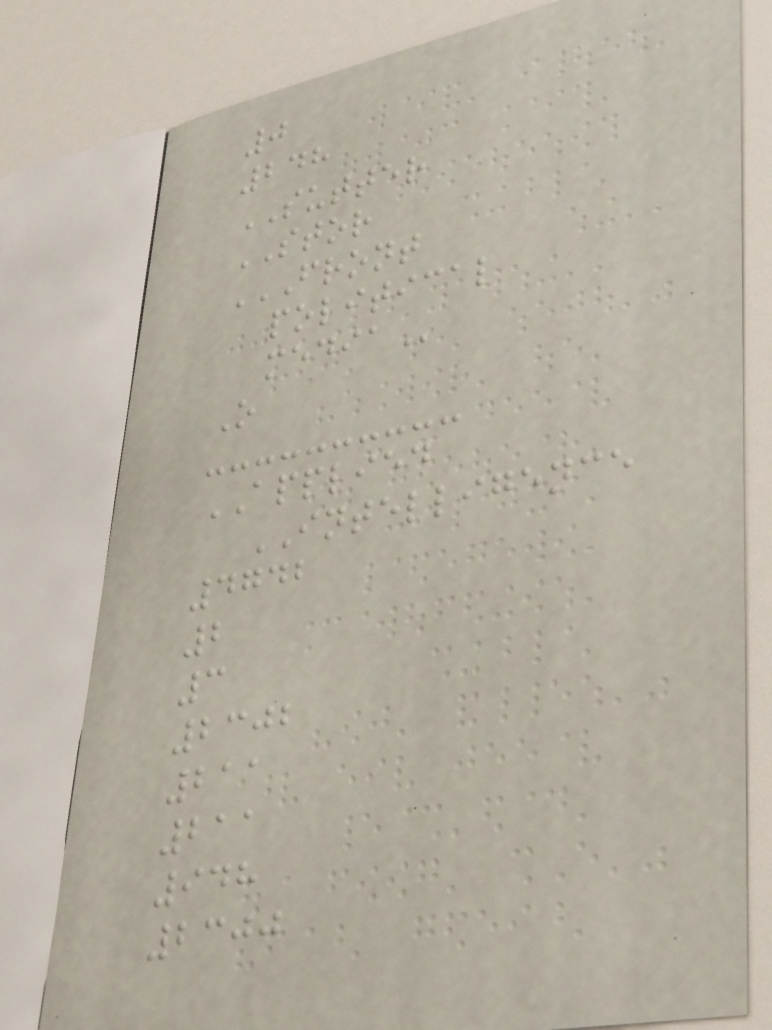0
248
SUTTER
STOR
FRONT
POLITICAL
MEDIA
O
APPLIED
INTELLIGENCE
4742
2
3
2302
211
211
948
2300
